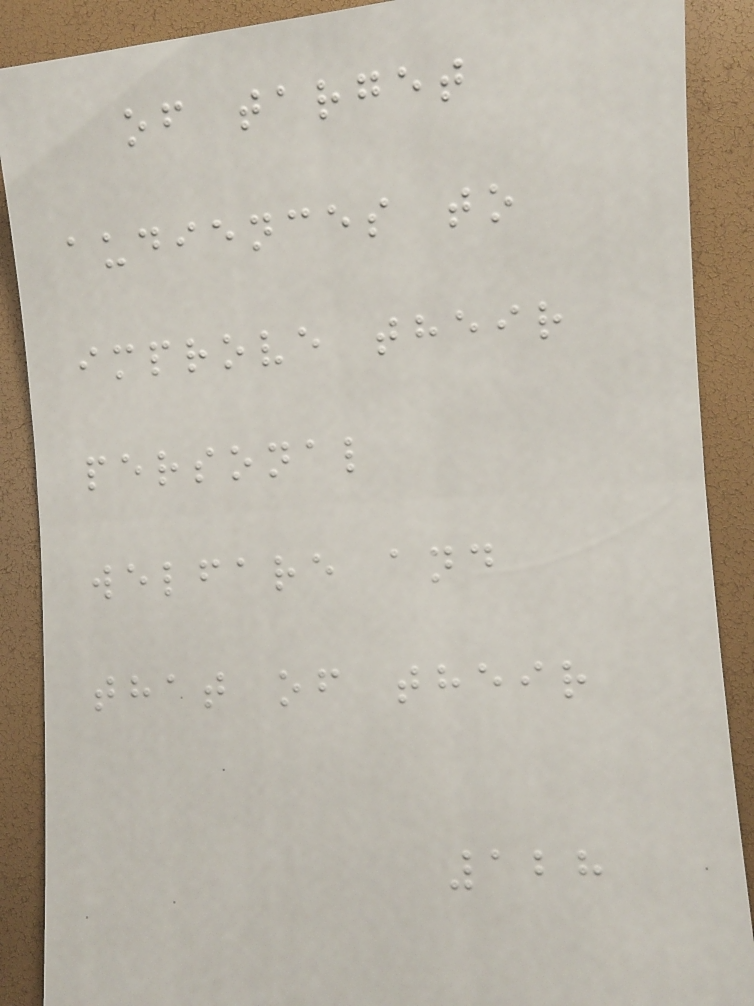of target
audiences to
improve their
personal
welfare and
that of their
128
